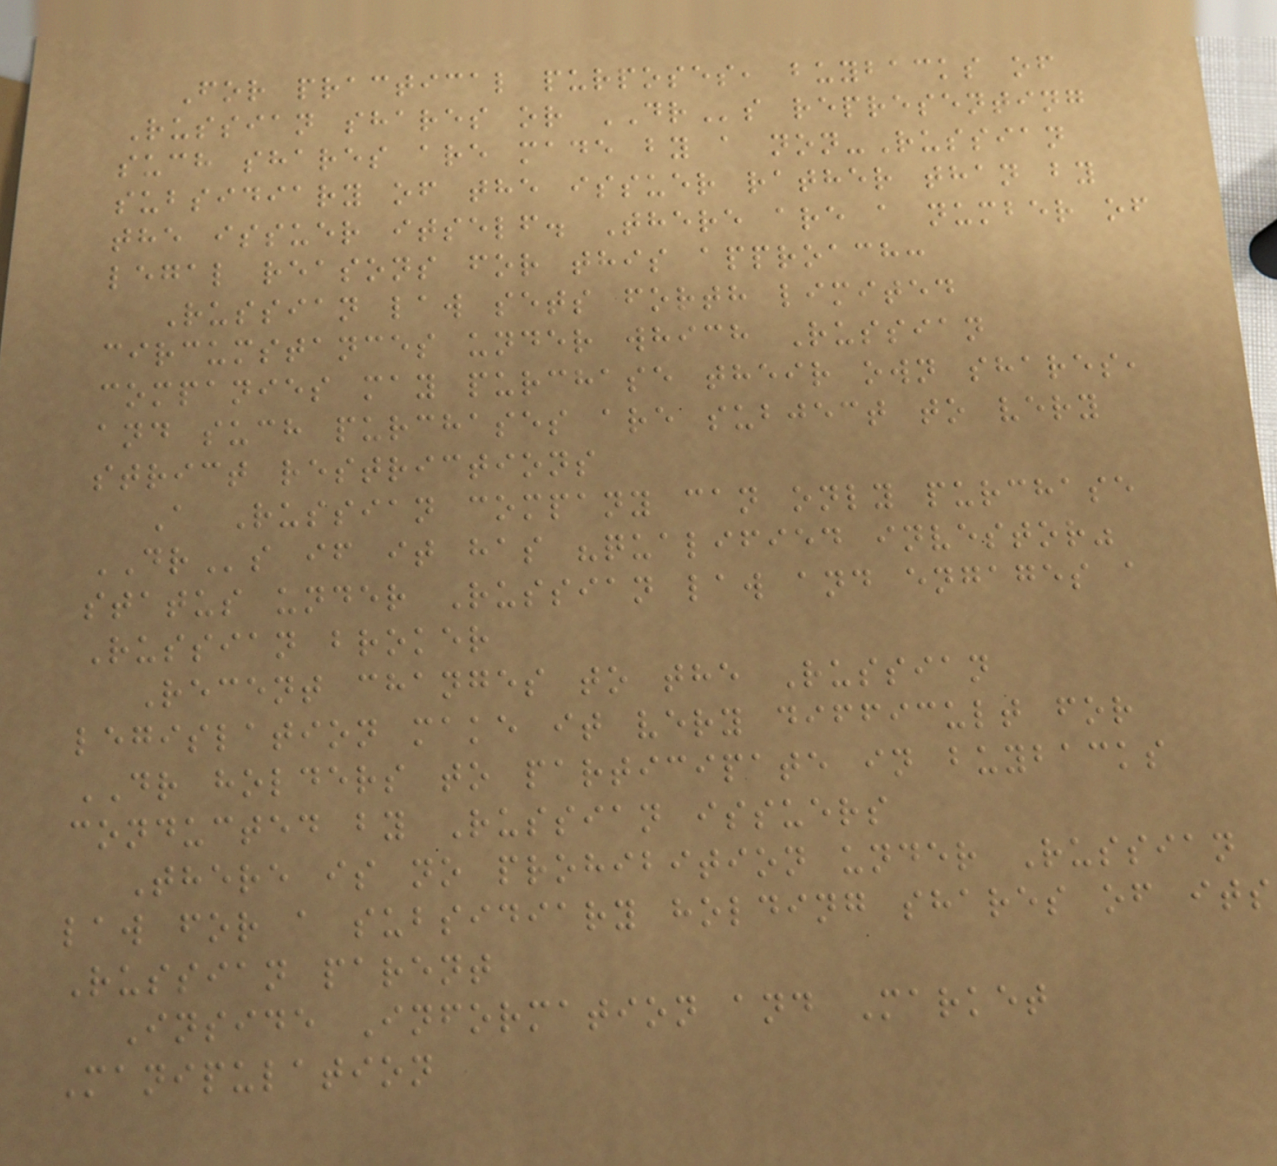For practical purposes, buybacks of
Russian shares or DRs representing
such shares are made by a non-Russian
subsidiary of the issuer rather than by
the issuer itself. There are a number of
legal reasons for this approach:
Russian law sets forth limited
circumstances under which Russian
companies may purchase their own shares,
and such purchases are subject to very
strict restrictions
A Russian company can only purchase
DRs if it has "qualified investor"
status under Russian law and engages a
Russian broker
Recent changes to the Russian
legislation make it very difficult for
DR holders to participate in buybacks
conducted by Russian issuers
There is no prohibition under Russian
law for a subsidiary holding shares of its
Russian parent
Inside Information and Market
Manipulation
